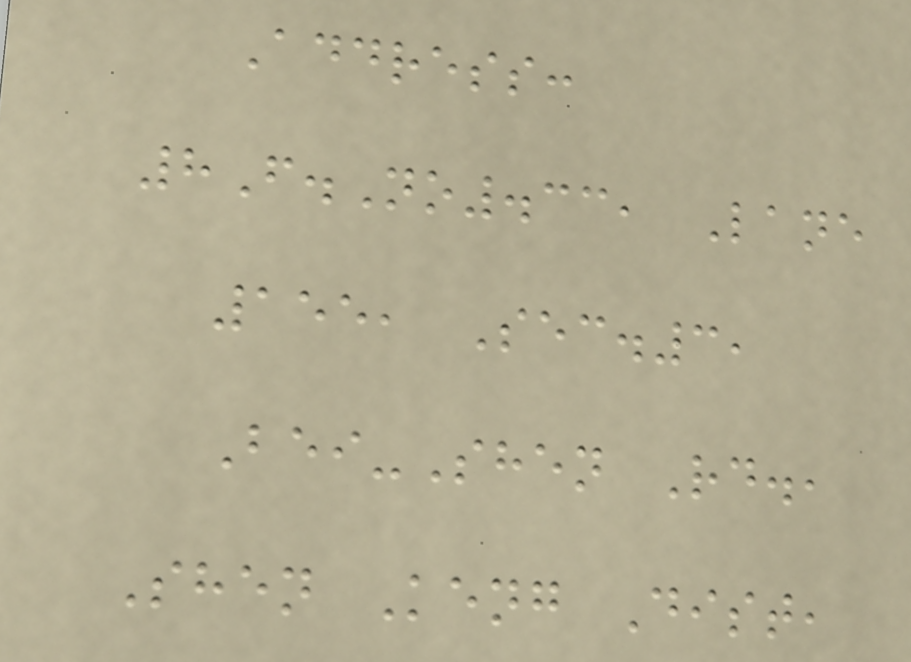Address:
8F.No.33, Lane
155, Sec.3,
Bei-Shen Rd.,
Shen Keng Dist,
